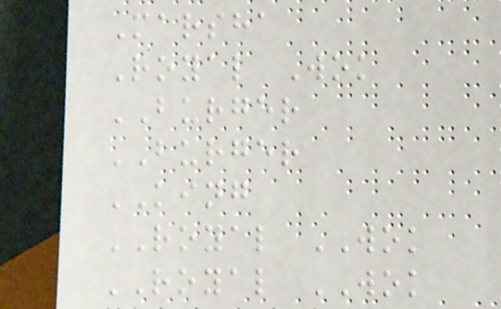Marsha
Royal Wok
BURGER
BURGER
KING
ROYAL WOK
ROYAL WOK
